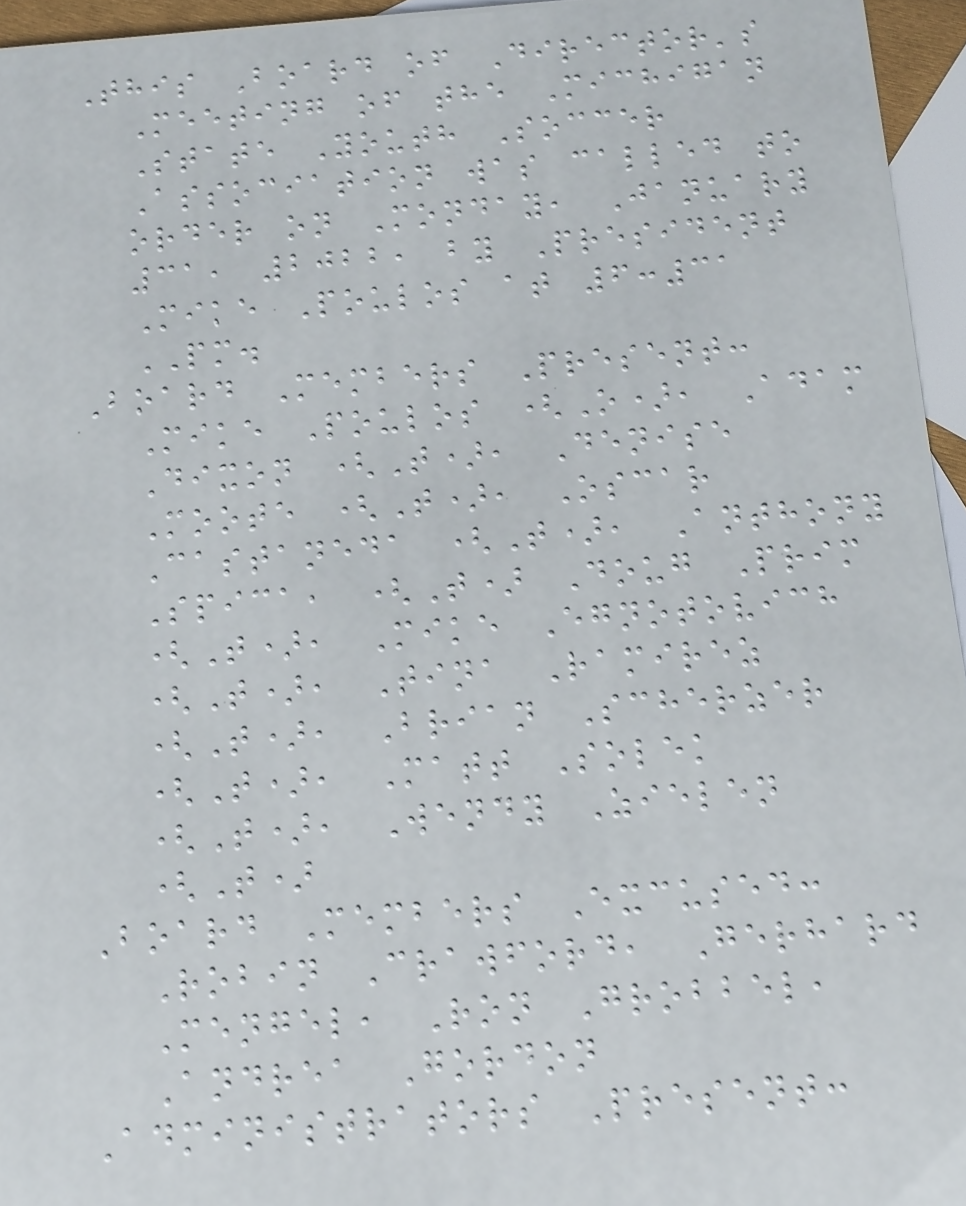This Board of Director's
Meeting of the Michigan
State Youth Soccer
Association was called to
order on Monday, January
31, 2022, by President
Mike Poulos at 6:31
PM.
Board Members Present:
Mike Poulos (O), Adam
Dixon (T), Denise
Moote (T), Oscar
Castaneda (T), Anthony
Spica, (T) Doug Prim
(T), Mike Egnotovich
(T), Tina Ramirez
(T), Brian Scherzer
(T), Matt Solek
(T), Wendy Zielen
(T)
Board Members Excused:
Robin Crawford, Gerhard
Mengel, Ron Grobbel,
Andrea Gordon
Administrators Present:
